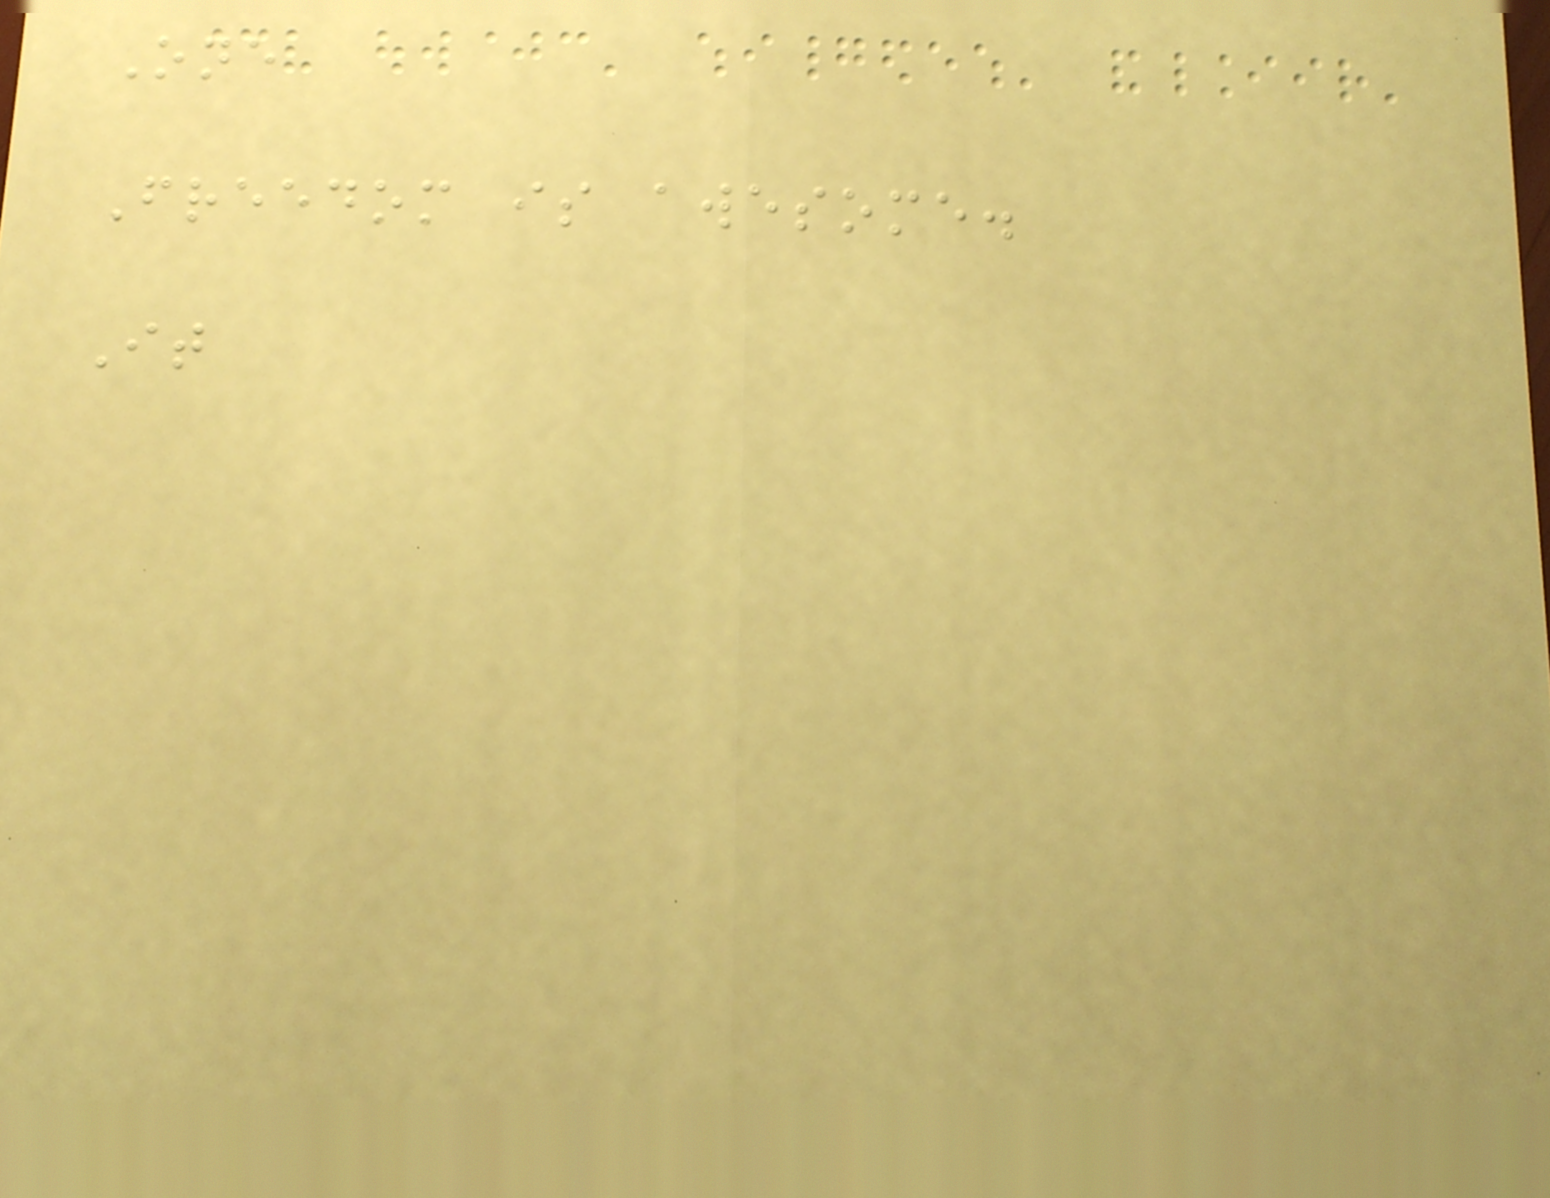One
Freedom is awesome.
It
